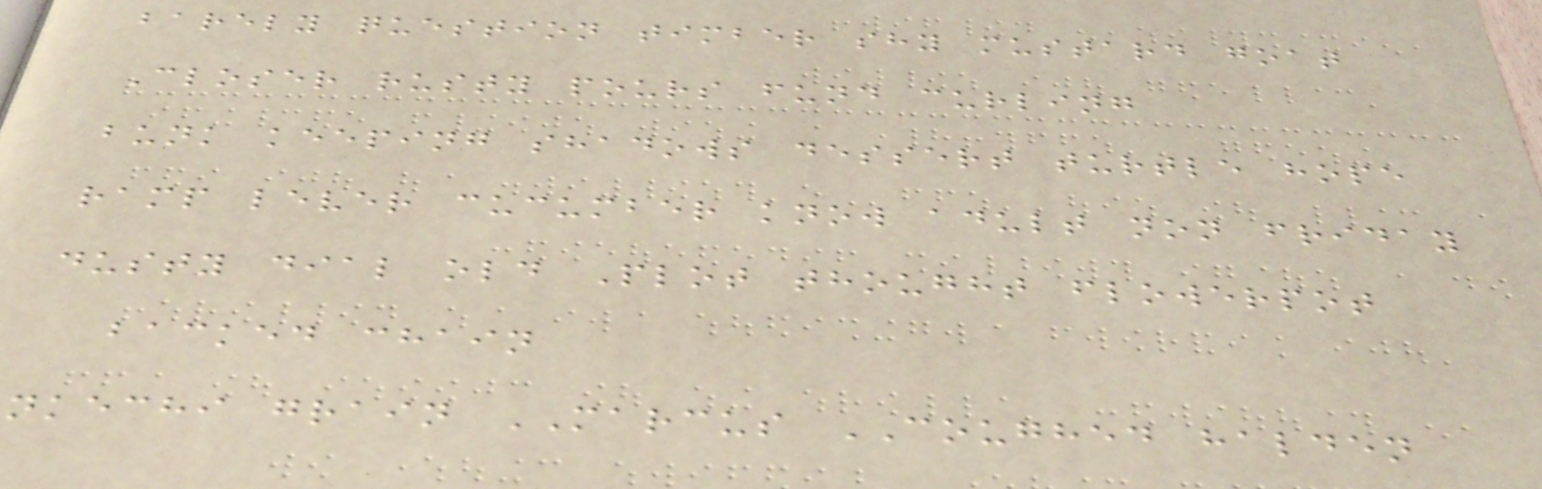barely question timber shy mustard goat
Closer rusty pours fund curling
bunk keeping shadows dessert turtle hope
ramp lever cucumber know adult non friday
dusty dial old Plot thought flowerpot
backed chain
nkechi grain MARCUS COUGHED halden
